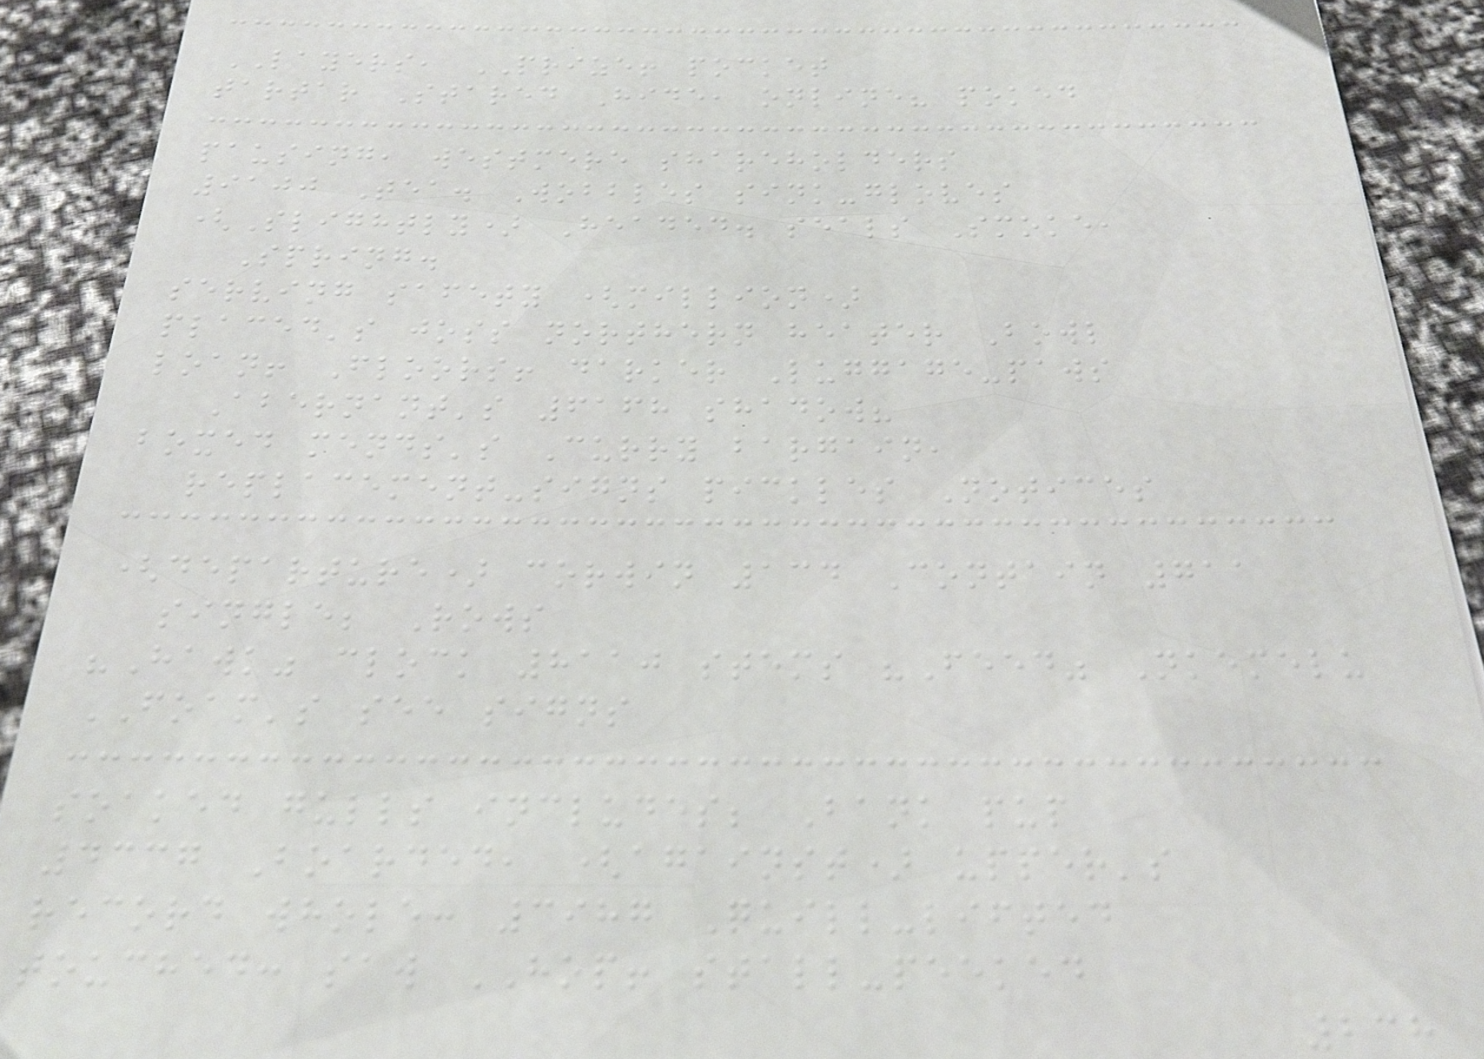LAYERS, PRIZE! pocket
tartar Stared Hide, online? poked
pausing, westmere shareholders
9100 Tea. Wobbles sink-gloves
(Slightly) Headed. seals Smoke,
Spring.
serving safety (million)
placed's joss northern heater Bowl
loan! Floors! darker Luggage-paws
Abernant's 6168 shadow?
boxed mends's Curry bargain,
replacement-signs pickles Notices
(departure) corwin 134 Contain 711
single; Rows
"Hawk" clock 8110 stems "Feed" Nkemelu
FOAM's see signs
soaked gulls includes; Bank pup
4337 Boarded, (against) upper's
record whole: 3987 Quill-lifted
touched: saw HOP! stall-peeked
238
